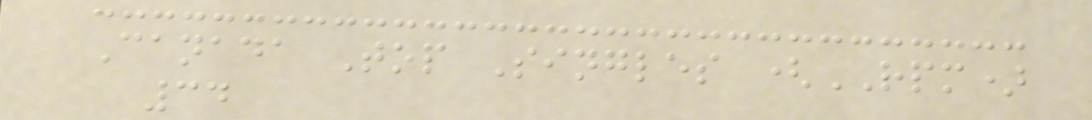Canada Top Singles (RPM)
34
